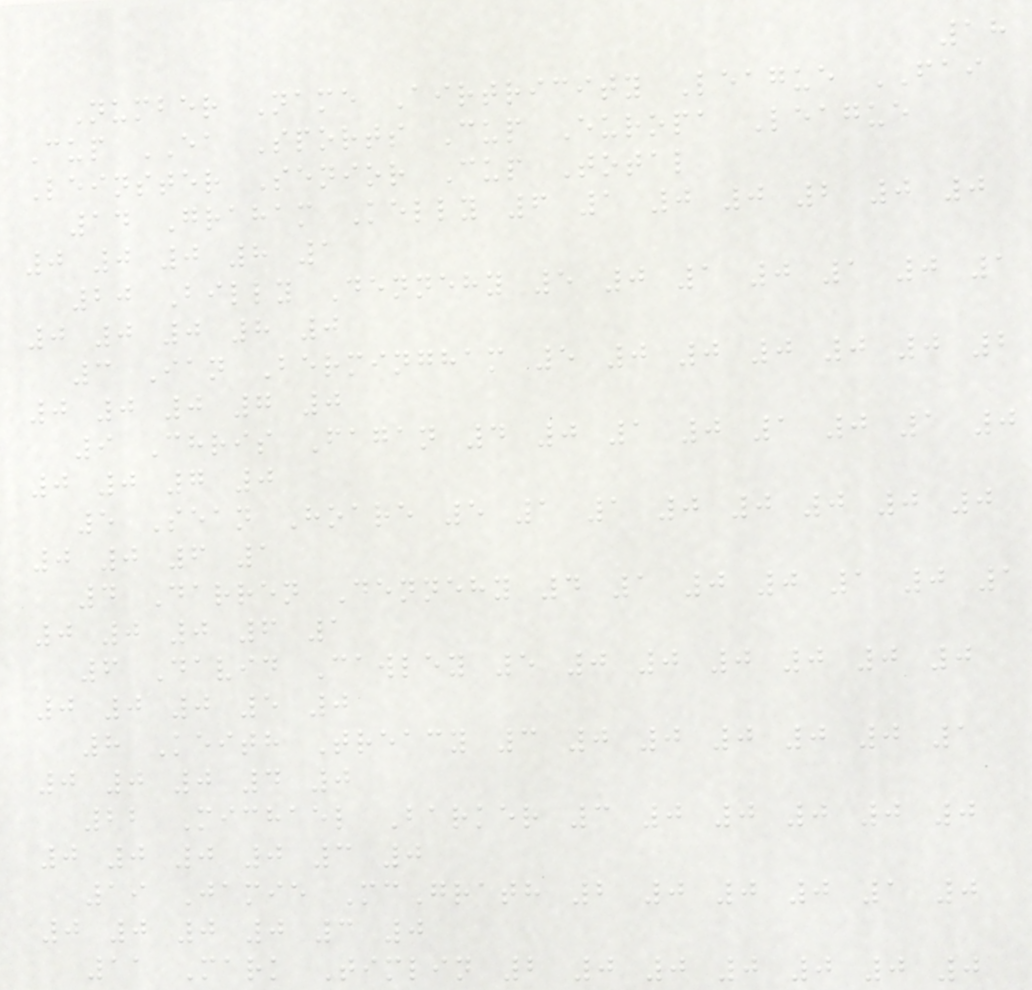18
Number Name Airtricity League FAI
Cup EA Sports Cup Europa League
Leinster Senior Cup Total
14 Graham Kelly 6 1 0 0 2 0 0
0 0 0 8 1
20 Billy Dennehy 5 0 1 0 1 0 1
0 0 0 8 0
3 Ian Bermingham 5 0 0 0 0 0 2
0 0 0 7 0
9 Chris Fagan 4 0 1 0 1 0 1 0
0 0 7 0
5 Sean Hoare 5 1 1 0 0 0 0 0
0 0 6 1
4 Darren Dennehy 4 1 0 0 1 0 1
0 0 0 6 1
6 David Cawley 5 0 0 0 0 0 0
0 0 0 5 0
8 Keith Treacy 3 0 0 0 0 0 1
0 0 0 4 0
22 Michael Barker 3 0 0 0 0 0
0 0 0 0 3 0
19 Jamie McGrath 2 0 0 0 1 0
0 0 0 0 3 0
11 Mark Timlin 2 0 0 0 0 0 0
